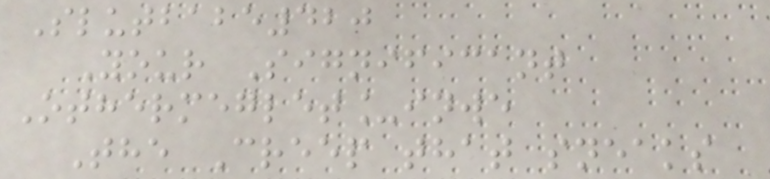Slutbabe420
Your Significant
Othermeglet_inwe
The Creep that sneaks
